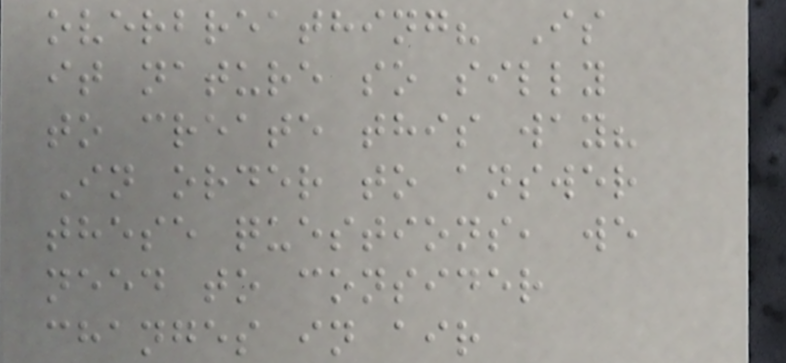overbreathing? Is
it nature so silly
to create this way?
In order to answer
these questions, we
need to consider
changes in air
